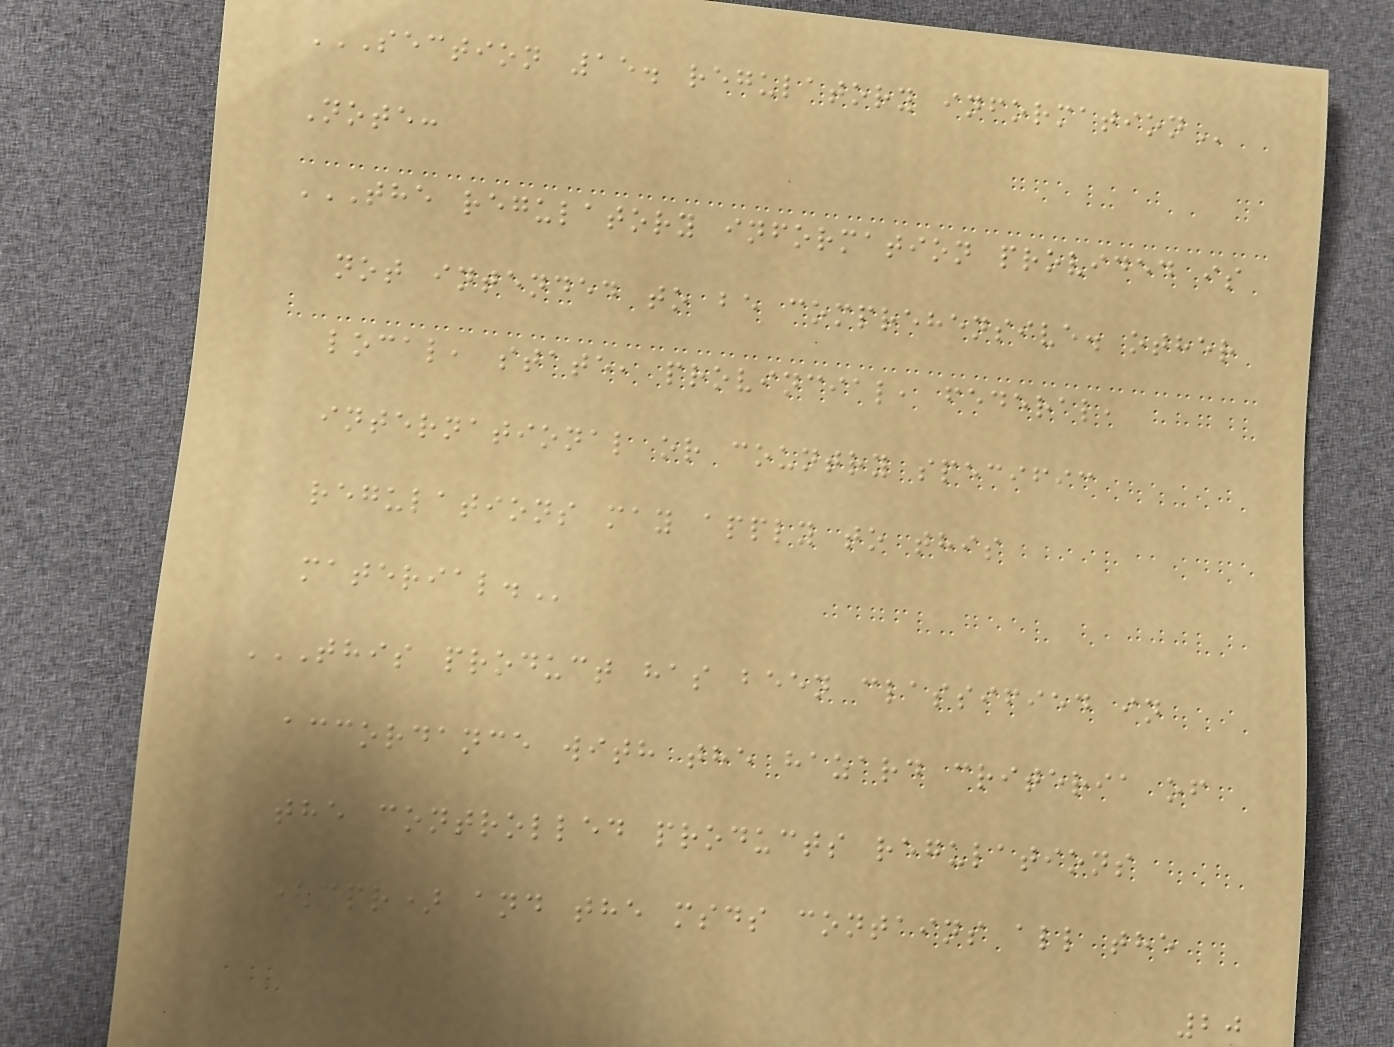SECTION 15. REGULATORY INFORMATION
Note:
THE REGULATORY INFORMATION PROVIDED IS
NOT INTENDED TO BE COMPREHENSIVE. OTHER
LOCAL, STATE, PROVINCIAL, FEDERAL,
INTERNATIONAL OR COUNTRY SPECIFIC
REGULATIONS MAY APPLY TO THIS
MATERIAL.
THIS PRODUCT HAS BEEN CLASSIFIED IN
ACCORDANCE WITH THE HAZARD CRITERIA OF
THE CONTROLLED PRODUCTS REGULATIONS
(CPR) AND THE MSDS CONTAINS ALL THE
20
